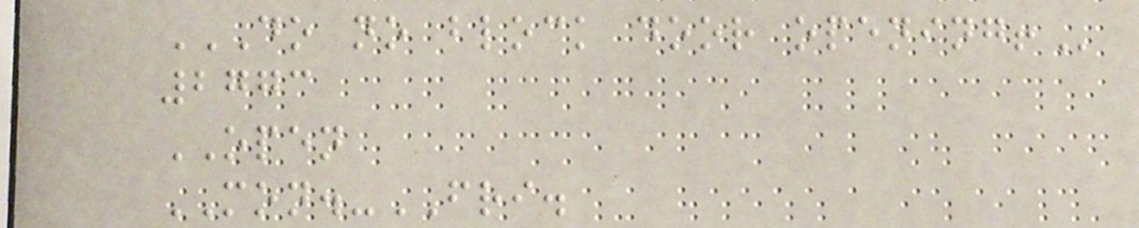DO NO BLOCK DOOR OPENING!
2773
OPEN
MON.-FRI.
